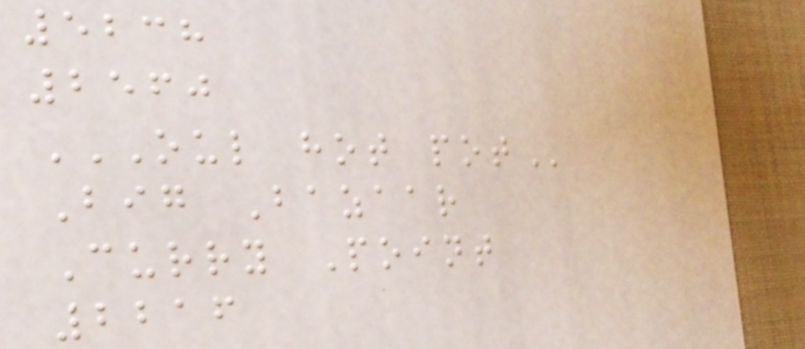5238
2560
OUL HOT POT
Big Bazaar
Curry Point
2216
